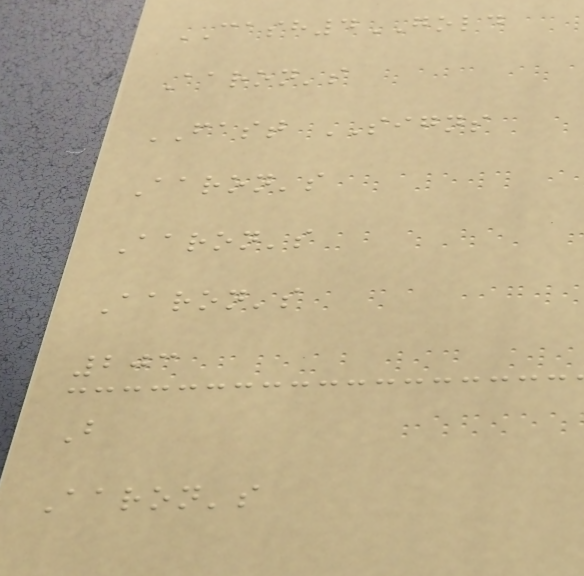CASH4GOLD
Aaron's
FAST SIGNS
Aaron's
Aaron's
Aaron's
203
B
Aaron's
